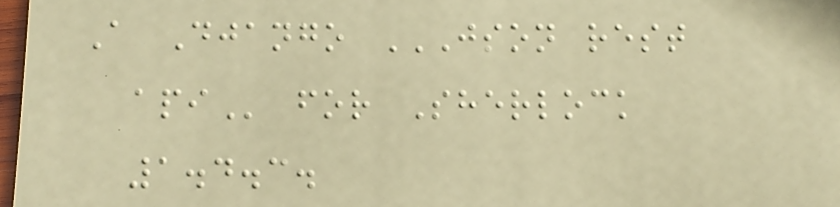A Django JSON REST
API for Sherlock
1.4.3.
